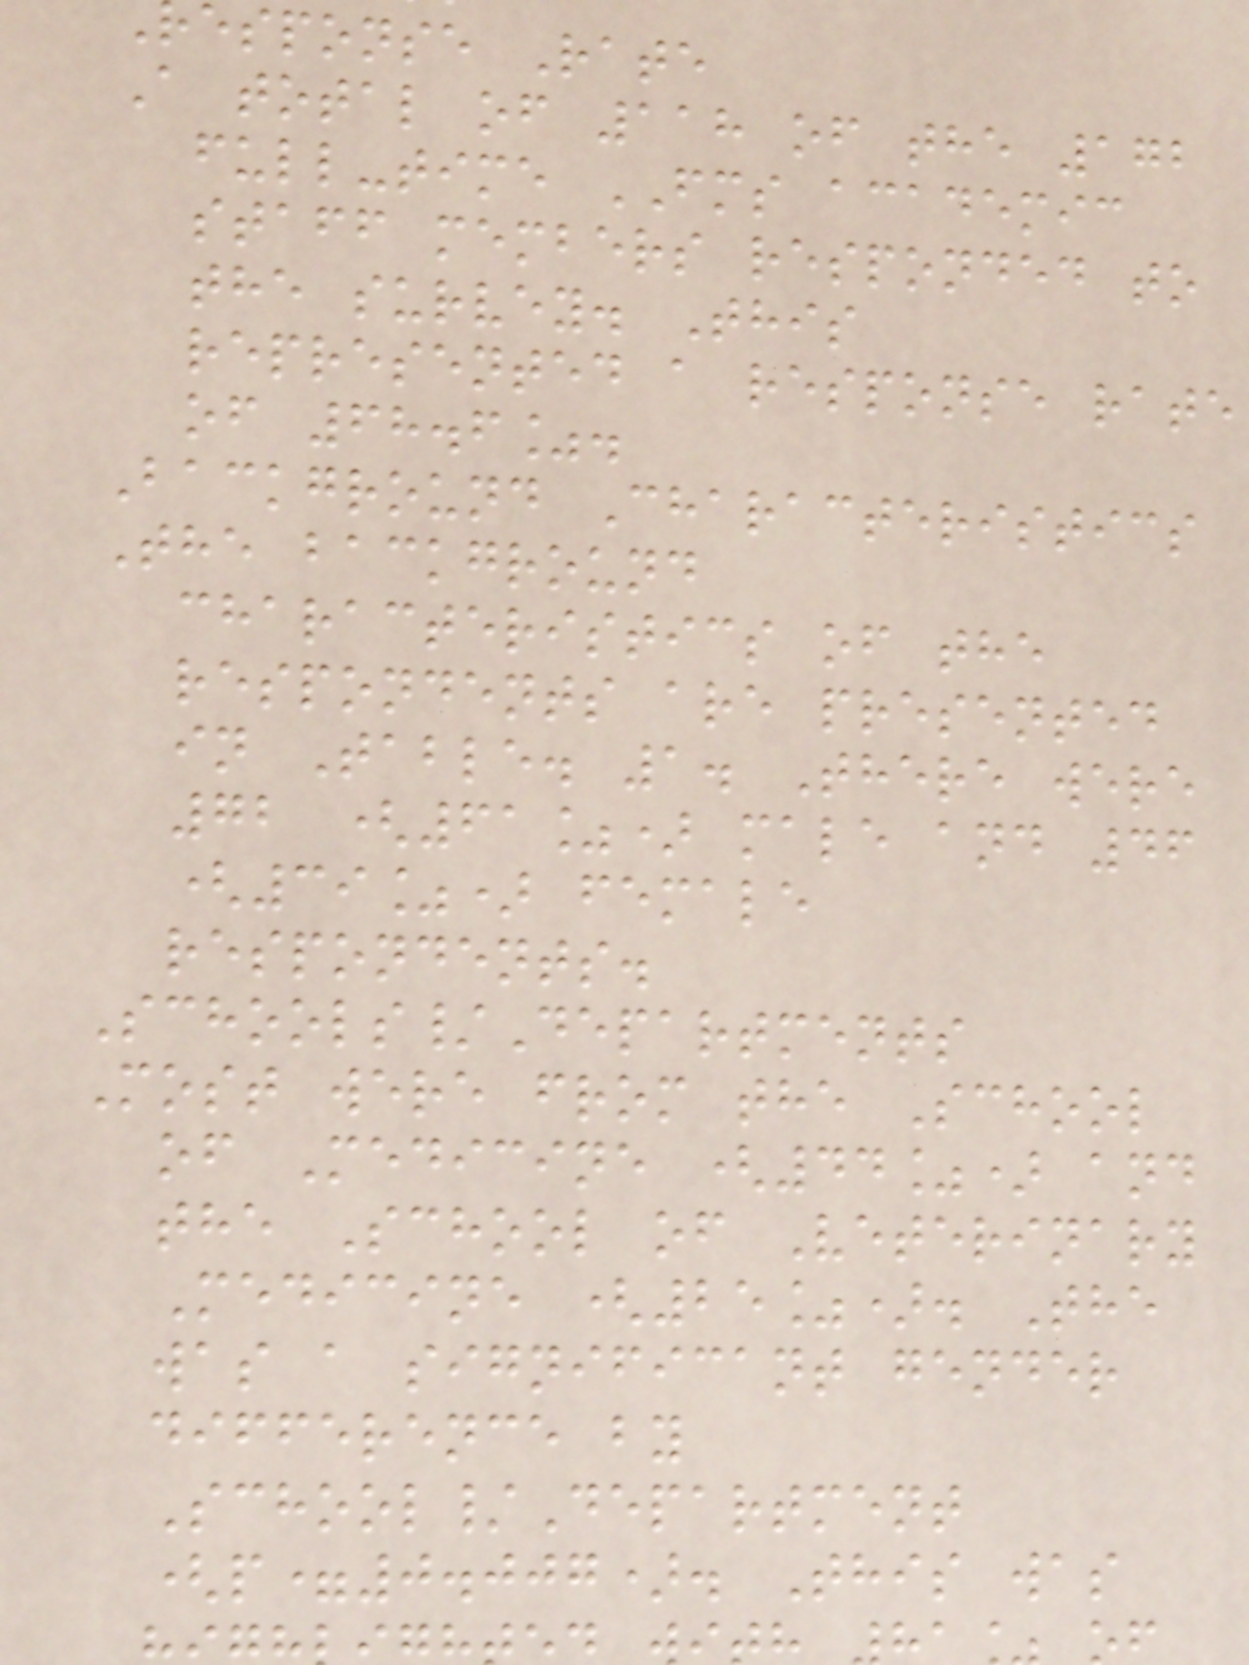esponse Rate
A total of 118 of the 172
full-time FMS academic
staff members responded to
the survey. This
represented a response rate
of 68.6%.
Background Characteristics
The background
characteristics of the
respondents are presented
in Table. 1. There were
72 (61%) male and 46
(39%) female
respondents.
Schools/Departments
Most were from the School
of Medicine (44%) and
the School of Veterinary
Medicine (25%). The
was a significant gender
difference by
School/Department
(p=0.007). This was
